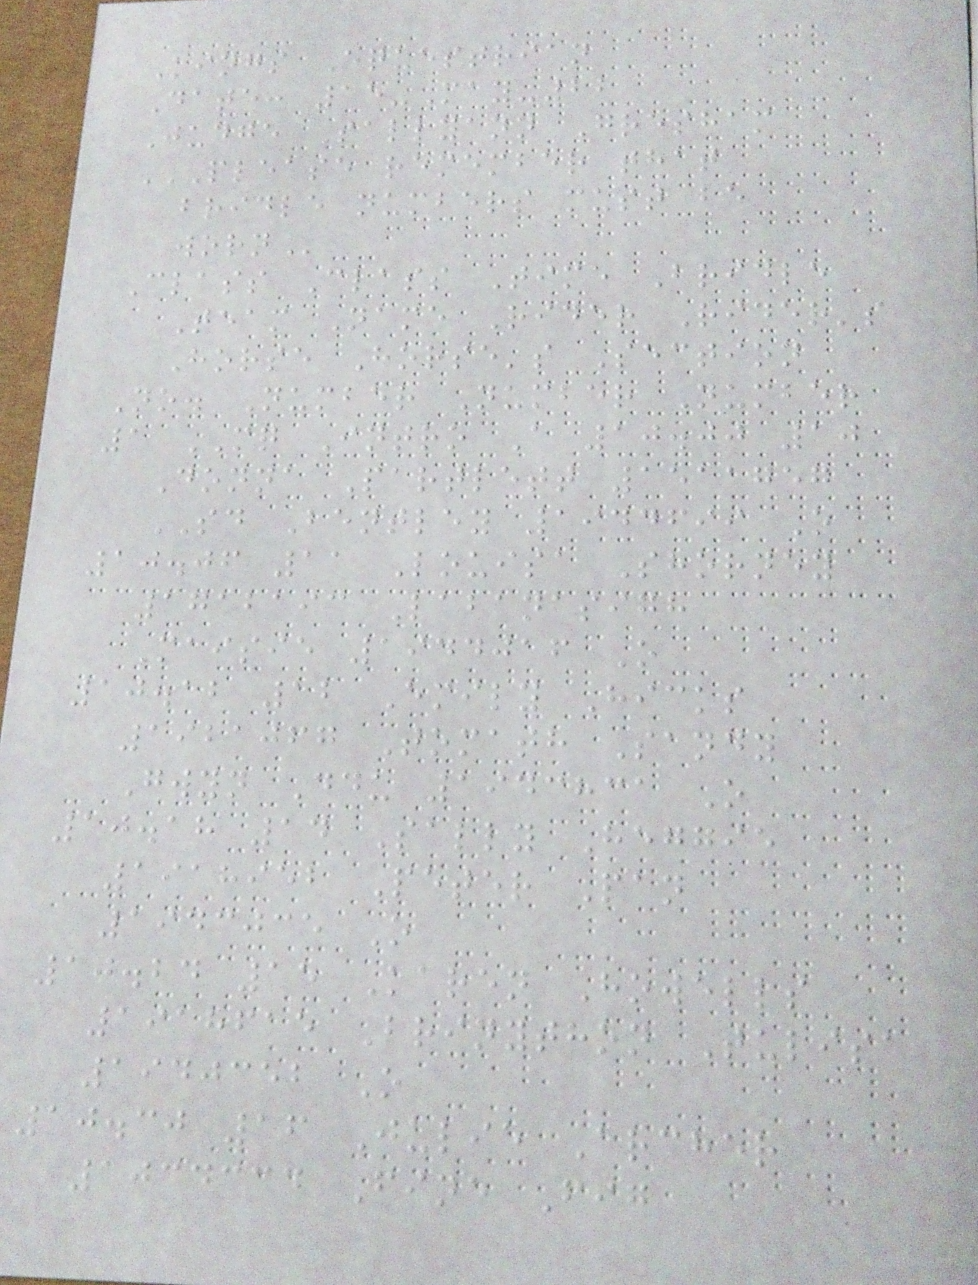Kings Equestrian
Date: 15-May-22
Judge Sallyann Gresham
PLEASE REMEMBER THAT
BRIDLE NUMBERS MUST BE
WORN
Class Class Time Bridle
Team Name Rider Rider's
Horse Horse's Section
No. Number Number Number
1 MQ Intro A 10.00 10
Donna Partlett 1511757
SD Bentley 1944699 O
10.06 11 Louisa Shorney
1712193 Labanasigh
Maisie 1944016 O
10.12 12 Emily Hicks
1921067 Tomath Sandy
Gwyn Ddu 1943831 O
10.18 14 Sally Heggie
1918952 Peter Pan
1943035 O
10.24 15 Karen Howells
1918615 Brinython Tulisa
1940352 O
10.30 16 Julie Archer
1034334 Fine Fig
